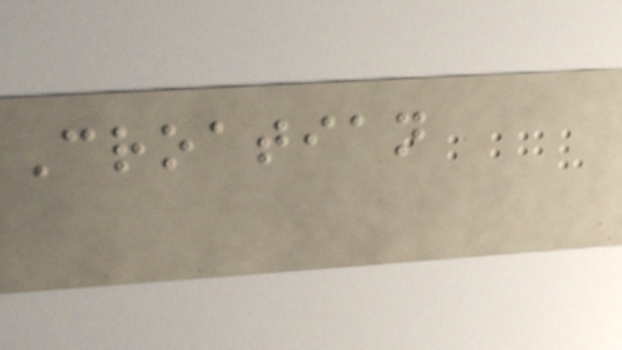Croatian
